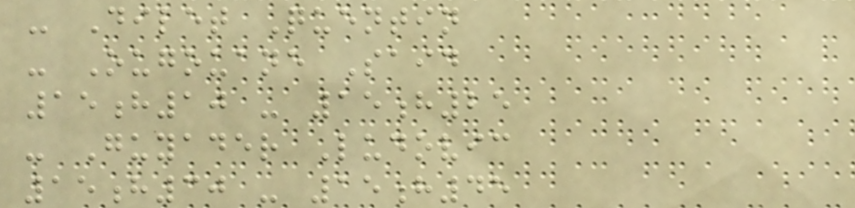- Dilet Quentin
- Ougouane Said
15h10 - 15h25
- Guyader Ludovic
15h30 - 15h45
